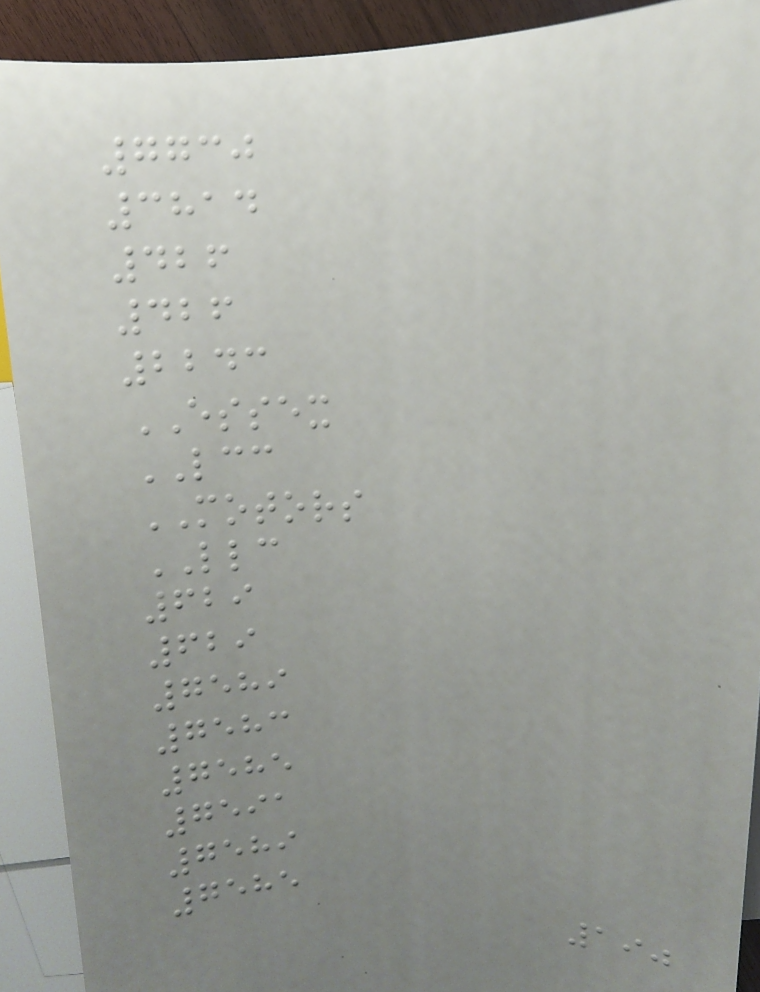7730
3814
426
426
2243
ESSEX
LCC
MOTORS
LLC
629
629
7589
7583
7585
7591
7589
7585
190
